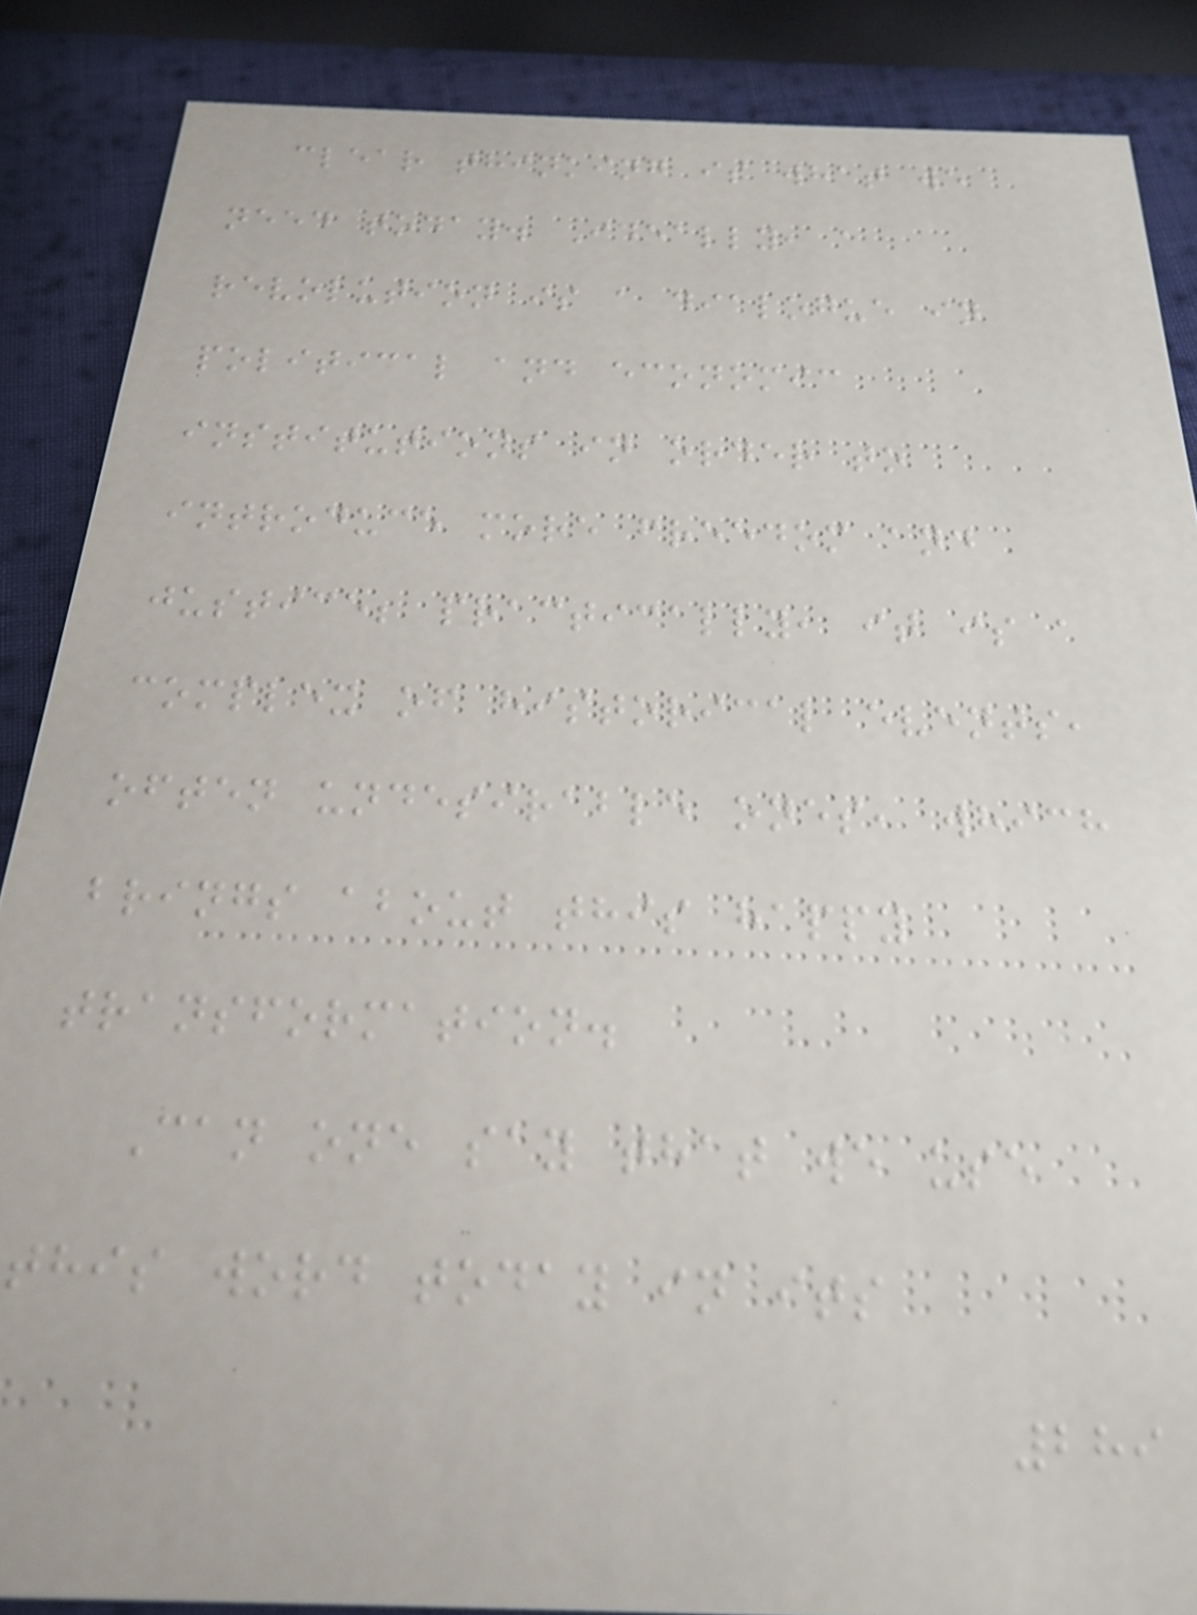clear thinking is what we
need today. Ideally, a
revolution is a dialogue in
political and economic
institutions in order to
introduce more freedom and
justice; practically, it is a
complex of historical events,
often undesirable ones, which
brings about this happy
transformation.
Can one say that we use
this word today in its
289
